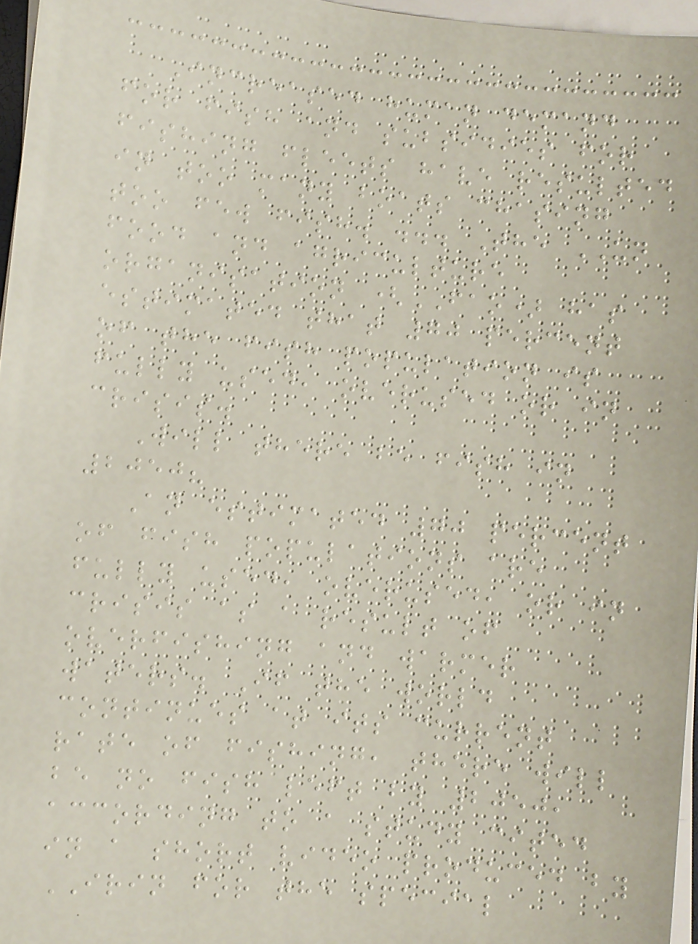Increased human demand
for fish and subsidies for
fishing fleets have resulted
in too many boats chasing
too few fish. ... The UN
food and agriculture
organisation (FAO) has
estimated that 70 percent
of the fish population is
fully used, overused or in
crisis.
Will there be fish in
2050?
An estimated 70 percent
of fish populations are
fully used, overused, or in
crisis as a result of
overfishing and warmer
waters. If the world
continues at its current
rate of fishing, there will
be no fish left by 2050,
according to a study cited
in a short video produced by
IRIN for the special
